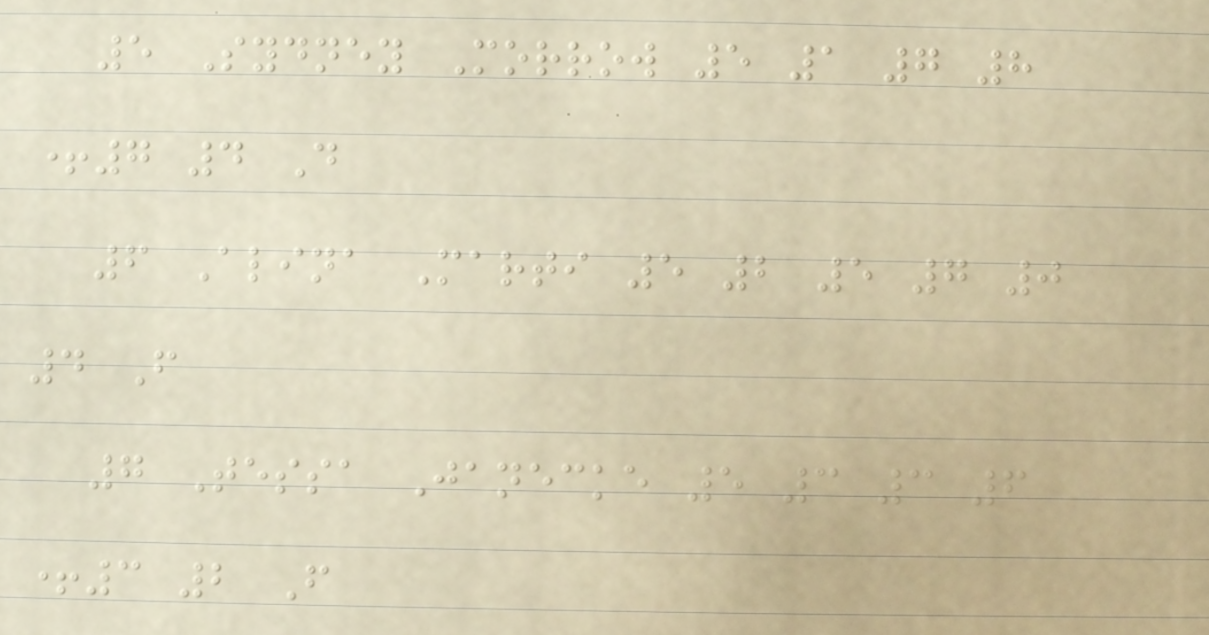5 Sydney Morrow 5 1 7 8
+7 4 D
6 Alina Marti 5 2 5 7 0
4 F
7 Tessa Janecke 5 3 3 6
+3 2 F
